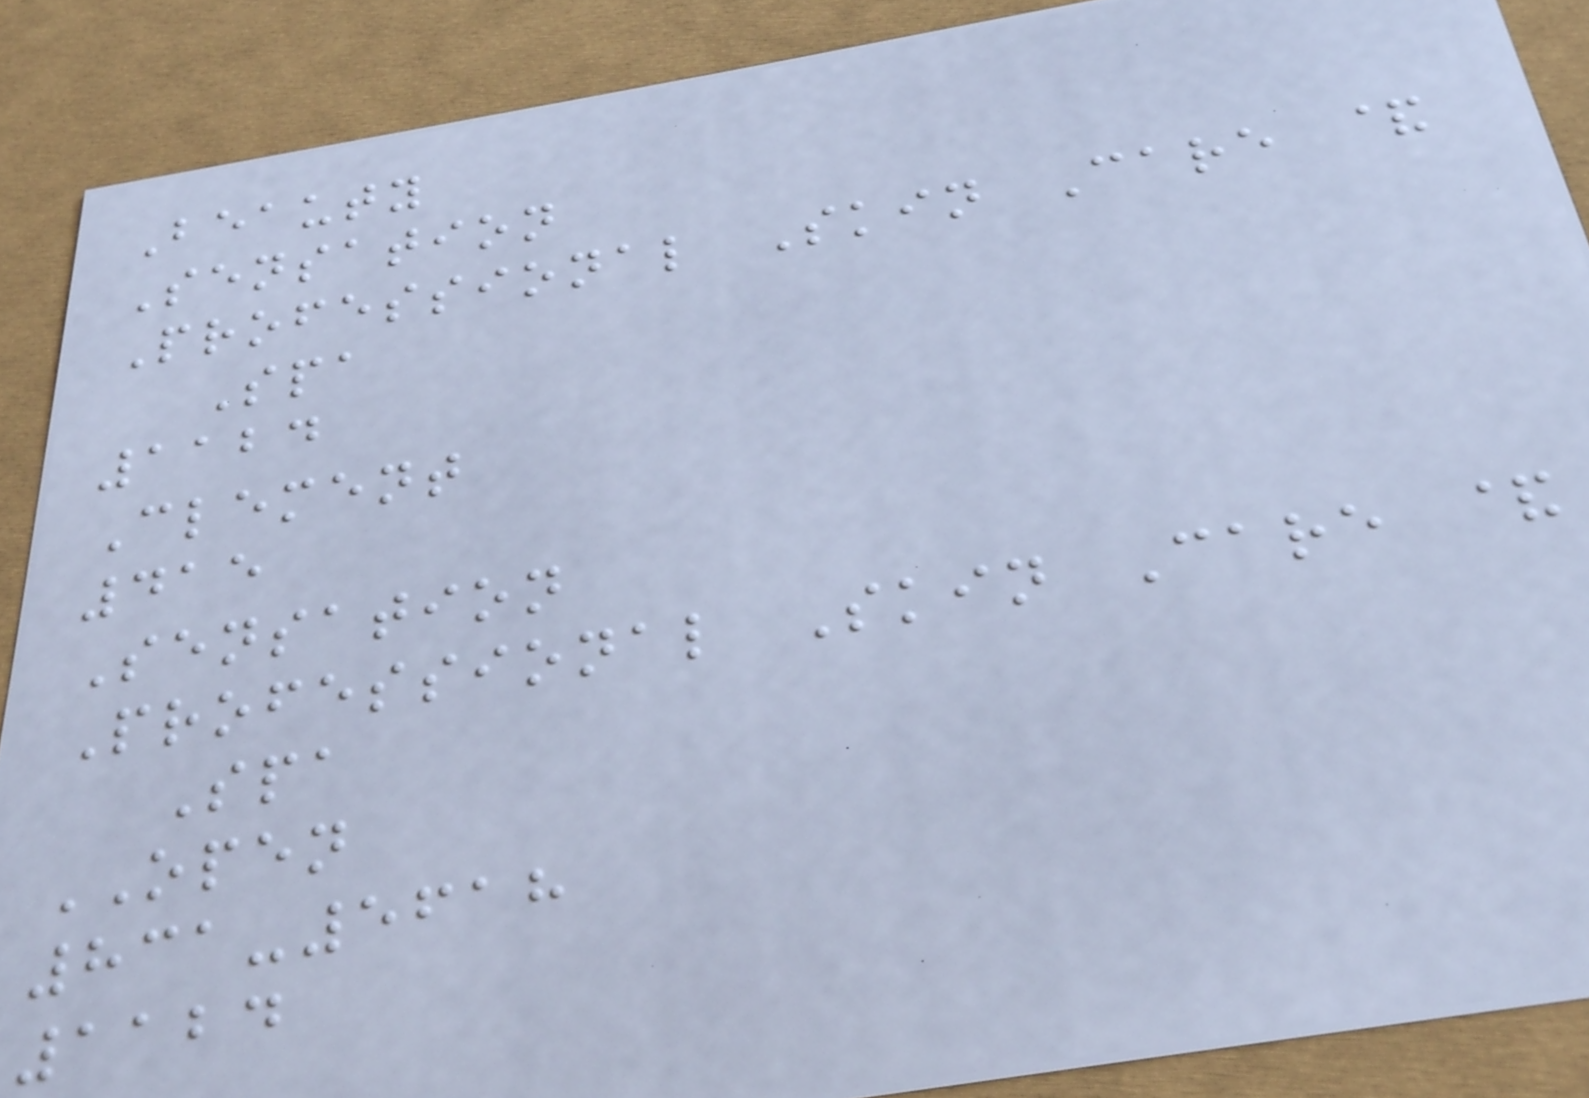Beauty
Sensation
Professional Skin Care &
Spa
1124
Clement
415
Sensation
Professional Skin Care &
Spa
OPEN
831-5618
1124
